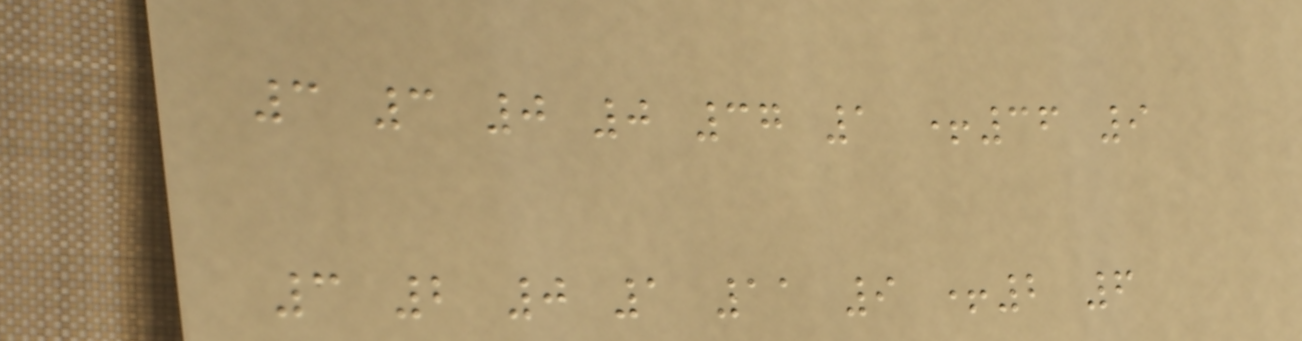3 3 0 0 37 1 +36 9
3 2 0 1 11 9 +2 6
